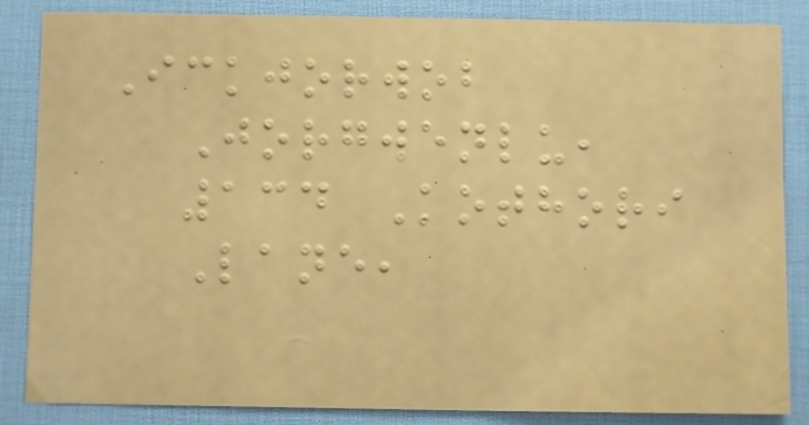Ickjorwob
Jorgwenlu,
134 Kothori
Lane,
